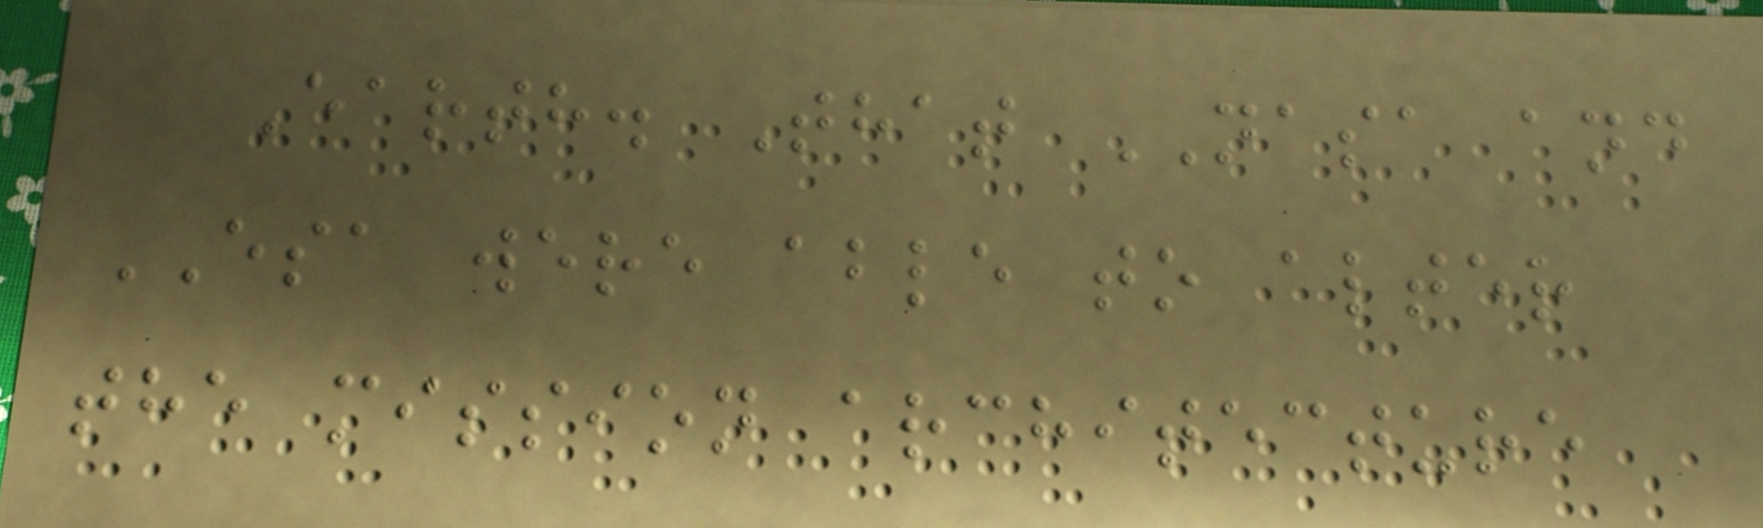Earth. That NASA and
ESA were able to alter
the mission architecture
